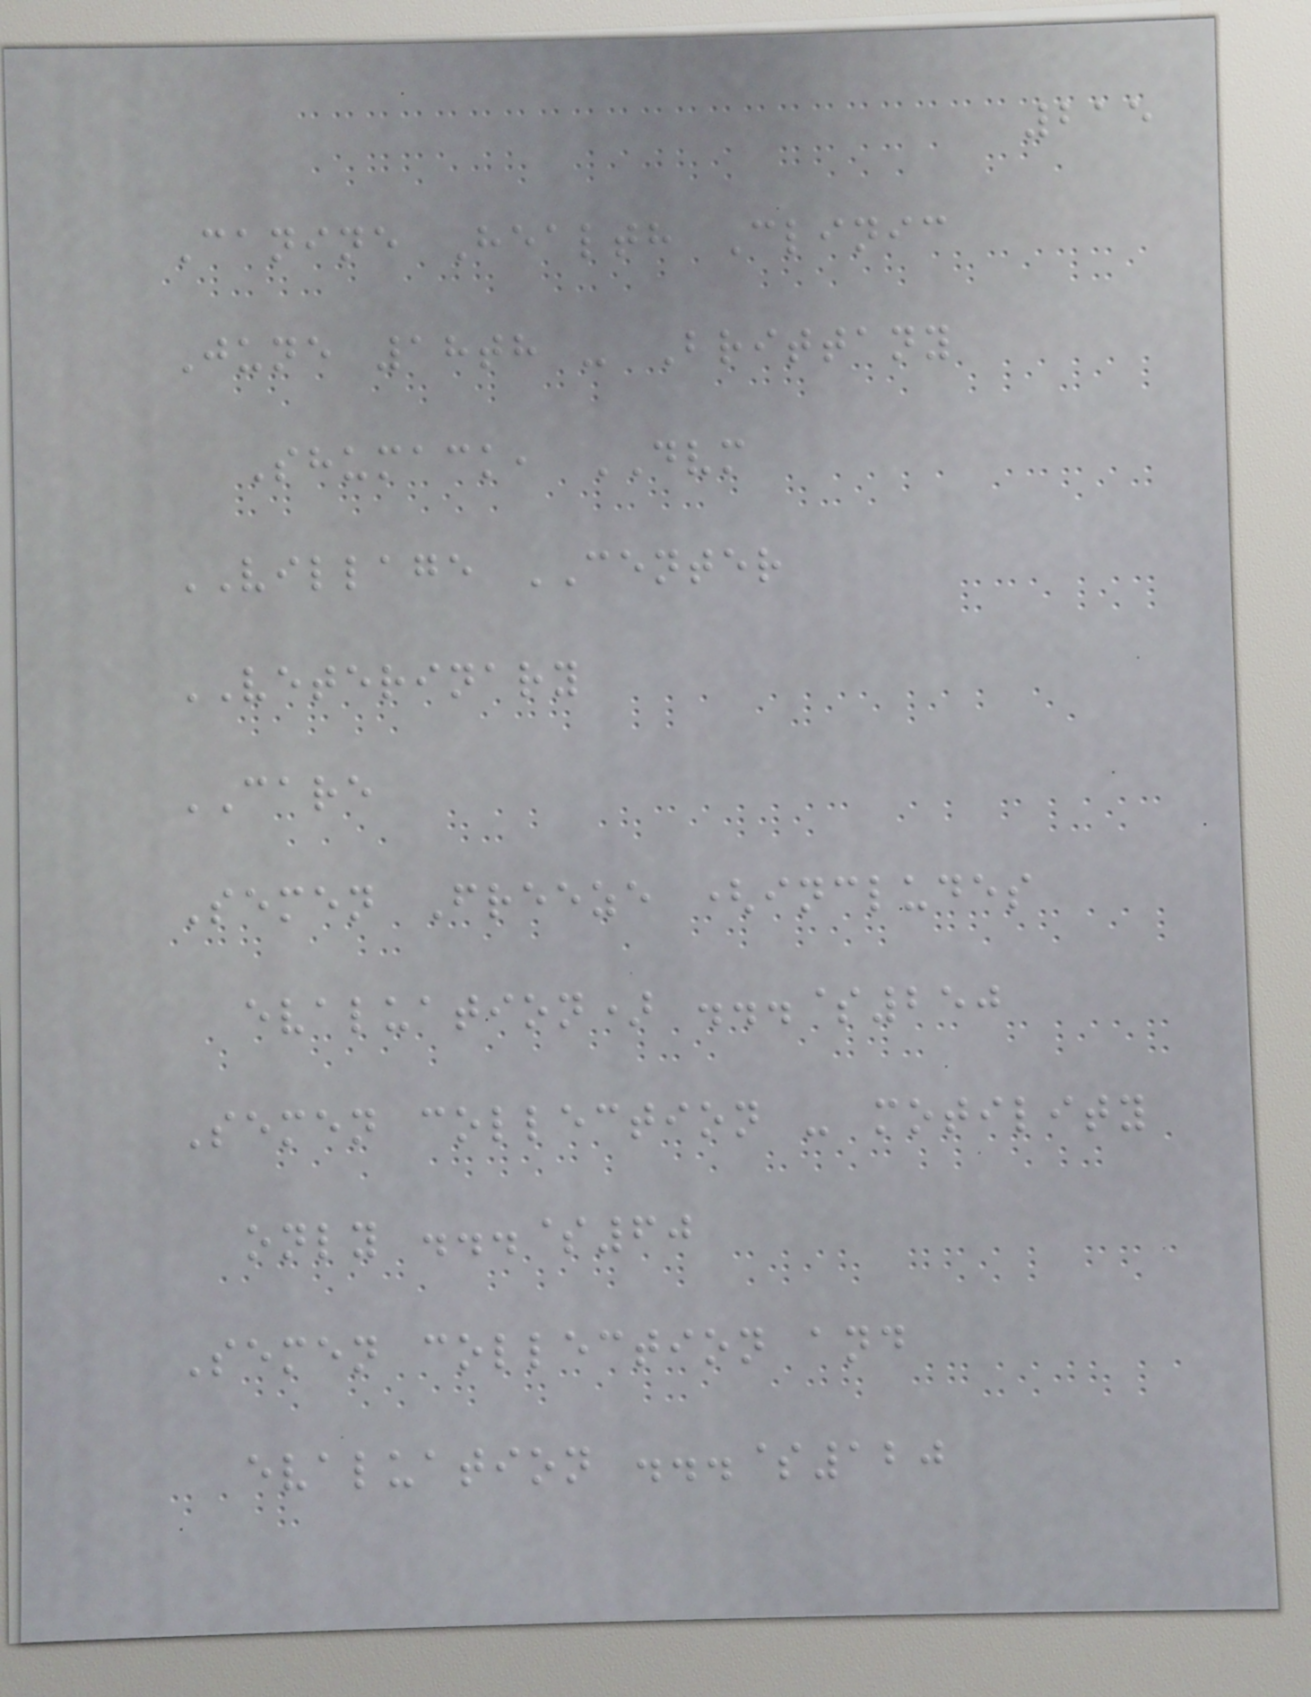215
Canine Health Clinic
June 18th - Brittany
Shumack, DVM
VILLAGE CENTER
VETERINARY
CARE
Semen Freeze (includes
evaluation) ...$250
Semen collection - motility
only ...$60
Semen collection and
evaluation ...$120
